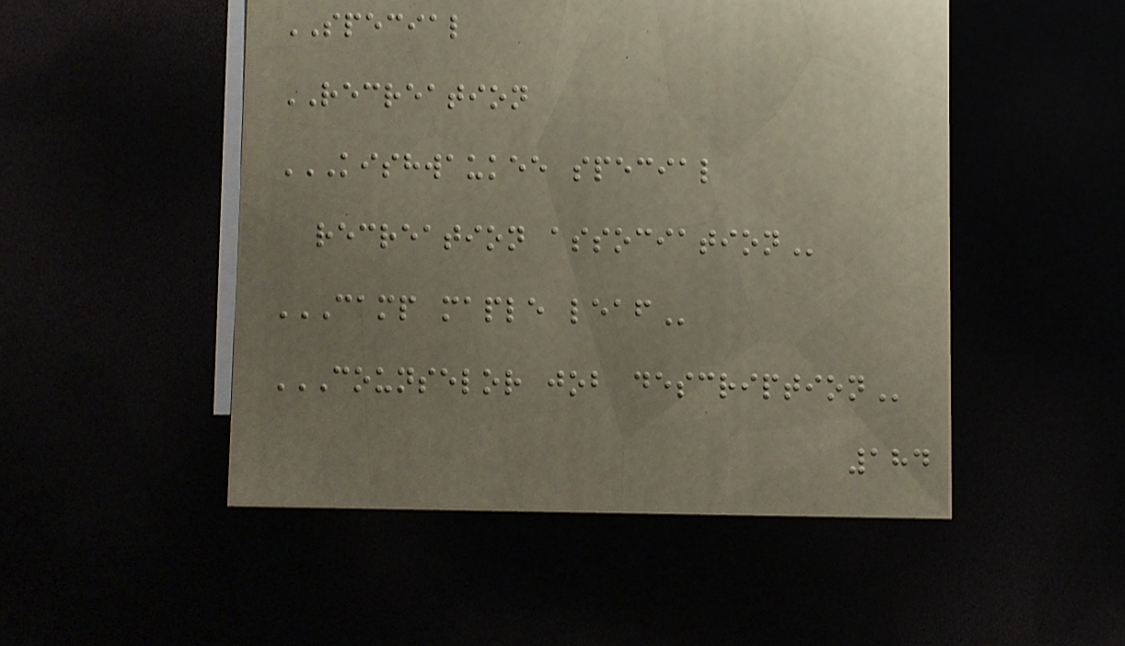SPECIAL
RECREATION
KISHWAUKEE SPECIAL
RECREATION ASSOCIATION
CAMP MAPLE LEAF
COUNSELOR JOB DESCRIPTION
184
